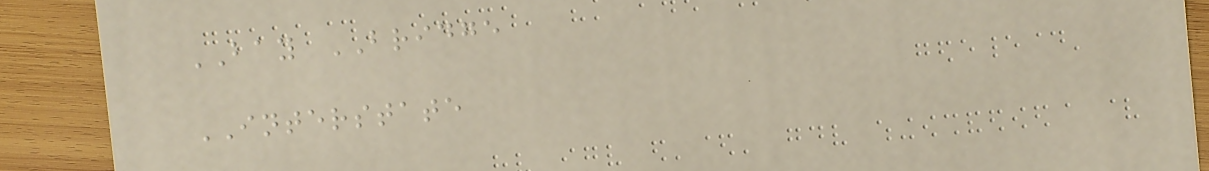BAY BRIDGE
INTERSTATE
